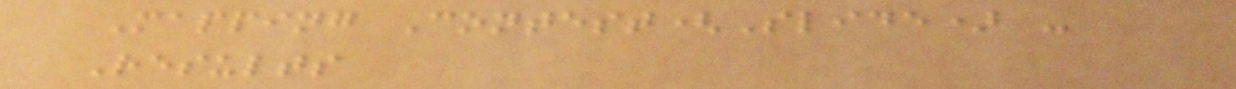Mapping Contest(Slide) -
Results
